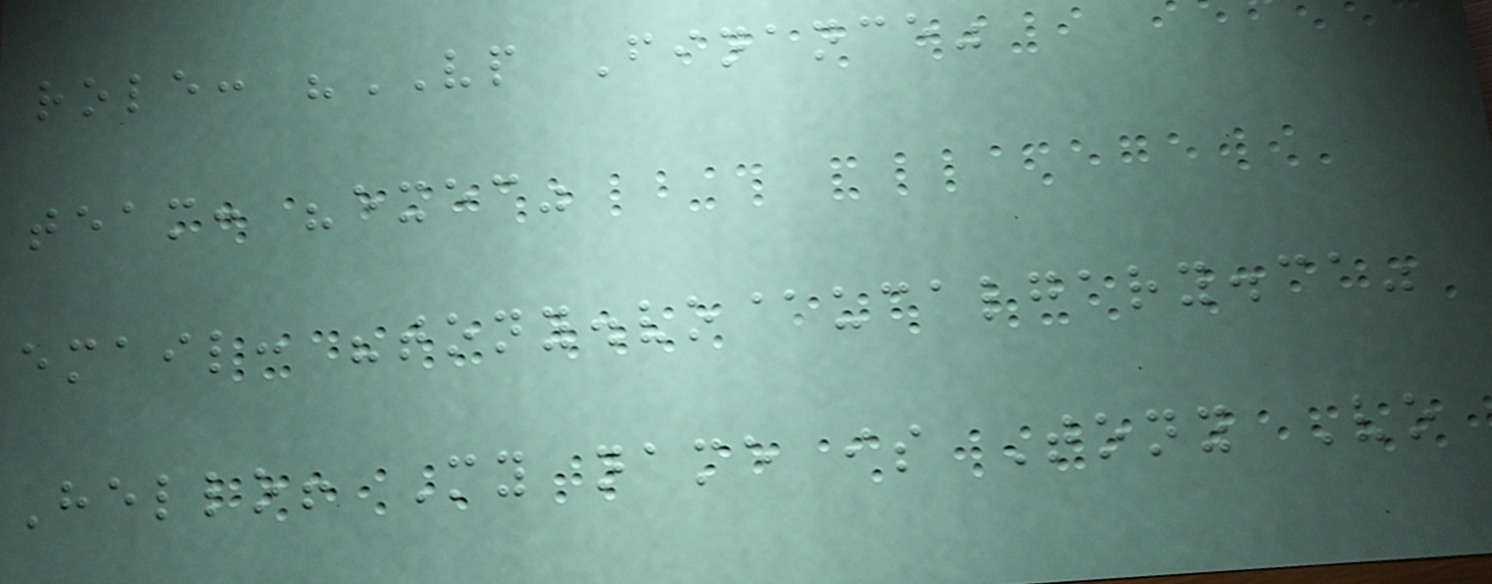role: "VP Finance"
team: "exec"
email: "tony.vo@ucalgary.ca"
Hello! My name is Tony Vo
